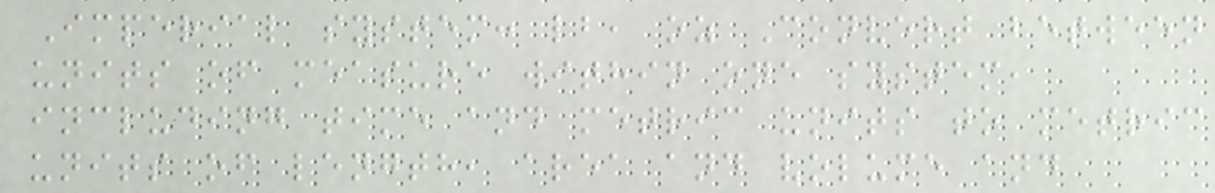Imperial system: lb, oz Convert between
units of measure within one system,
including time and metric units to metric
units of length, area and volume and
